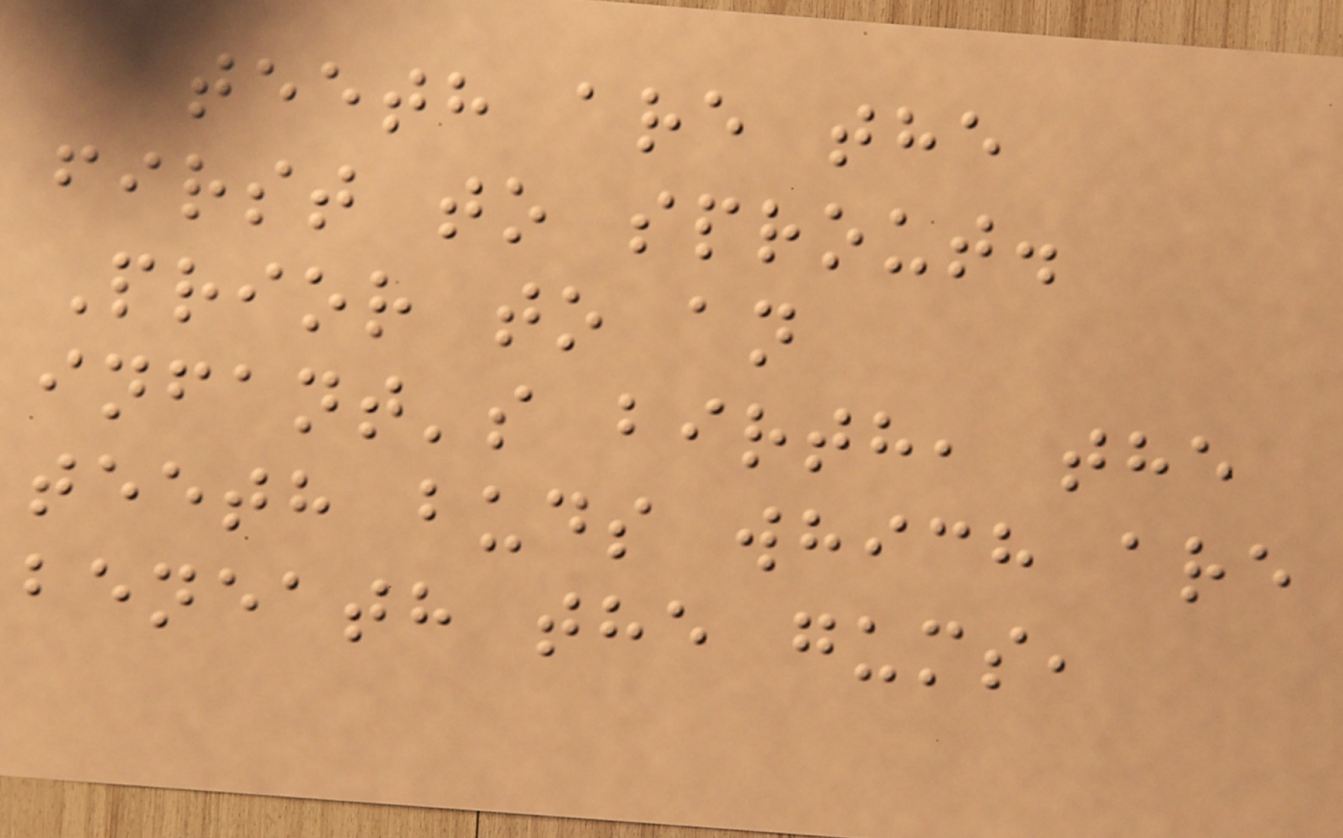teeth are the
first to sprout.
Prior to an
infant's birth, the
teeth buds which are
beneath the gums,
